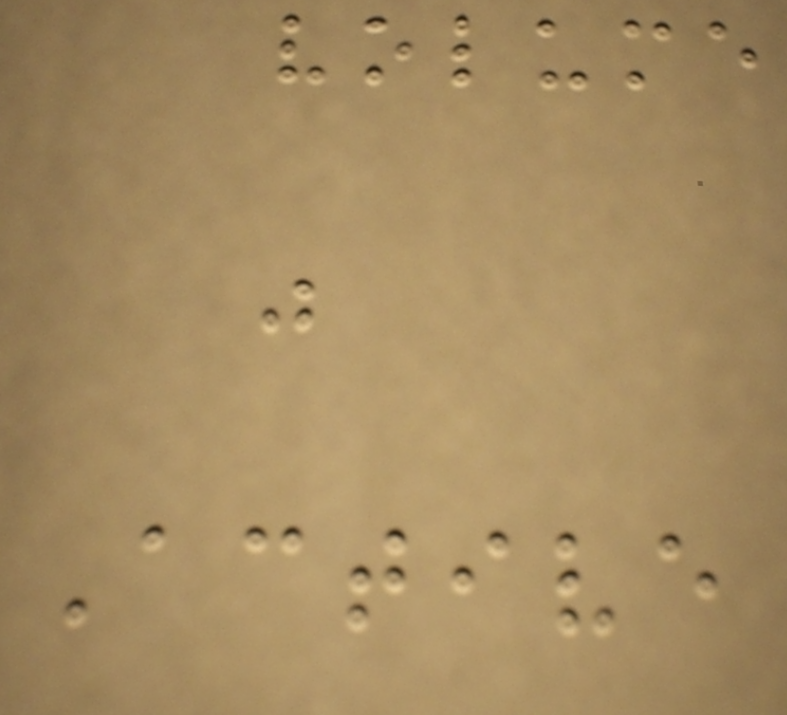volume
was
Active
